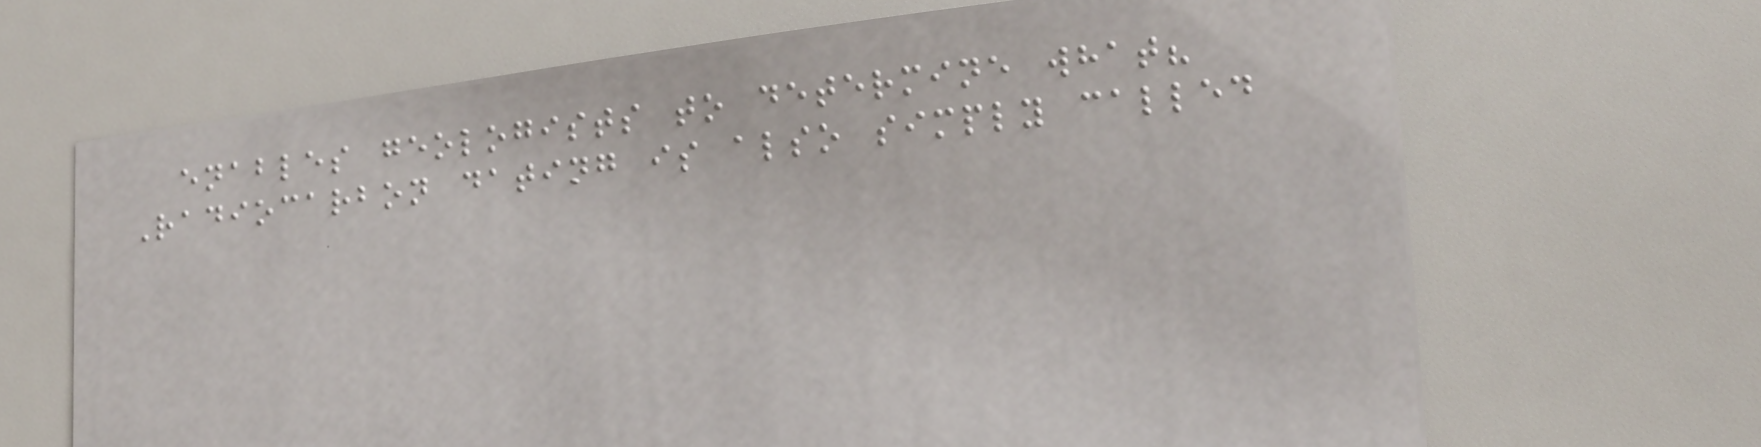enables geologists to determine what?
Radiocarbon dating is also simply called
